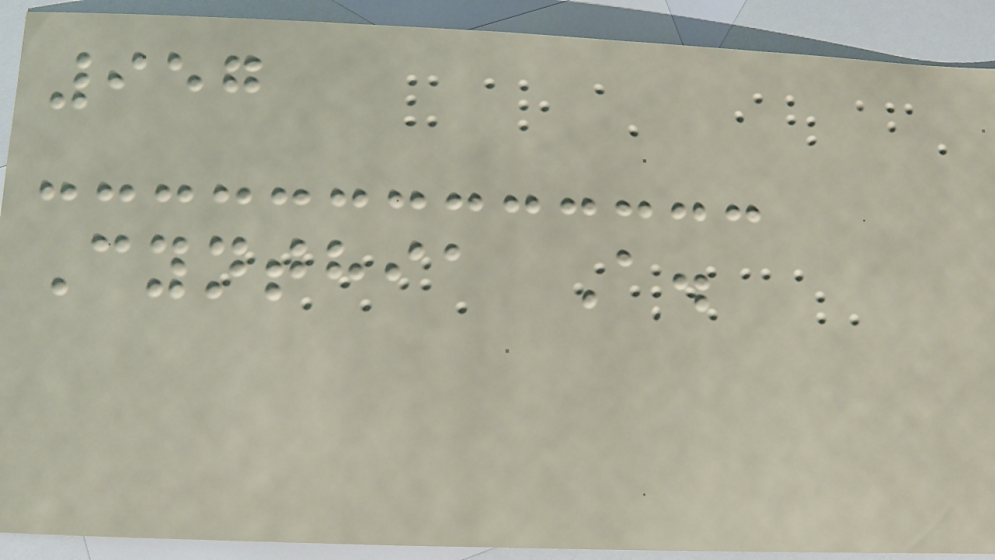957
Cynthia A.
